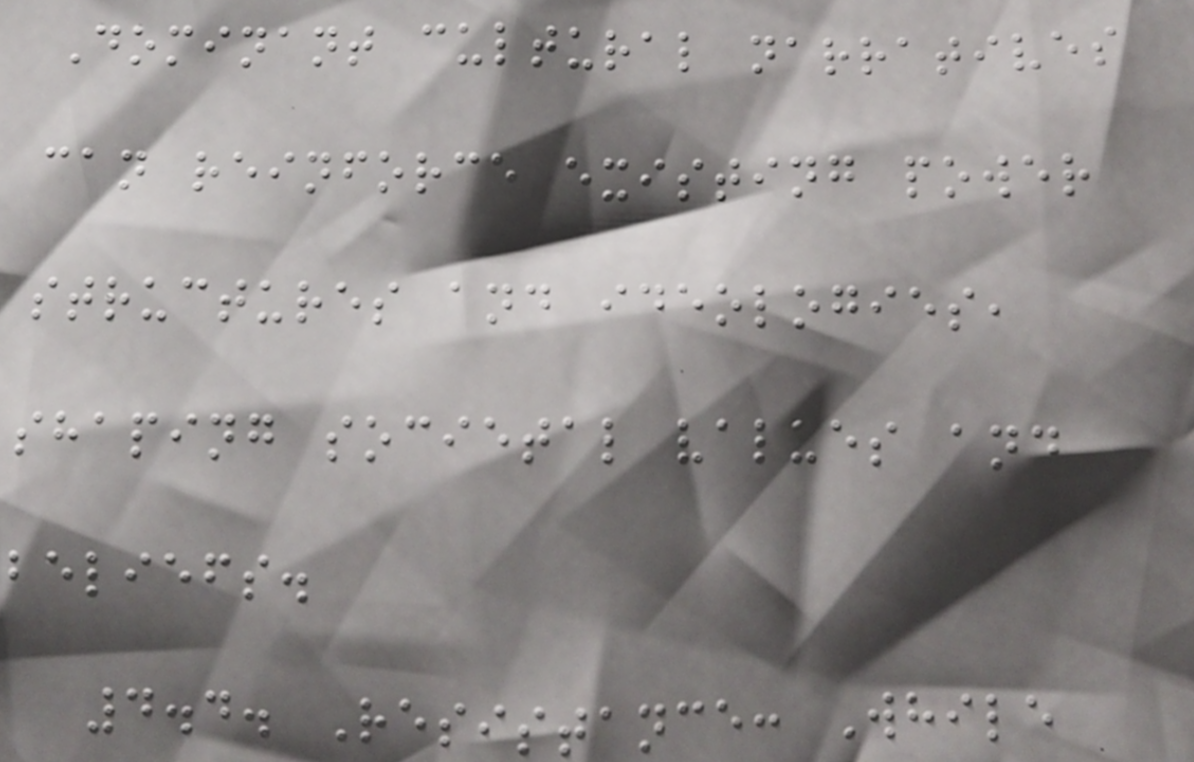Dominant cultural narratives
can reinforce existing power
structures and ideologies,
shaping societal values and
beliefs.
4.4. Resistance: While
